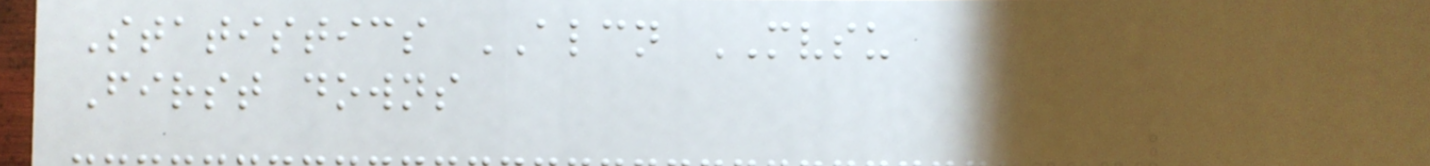Statistics ALCN MVSU
First downs
